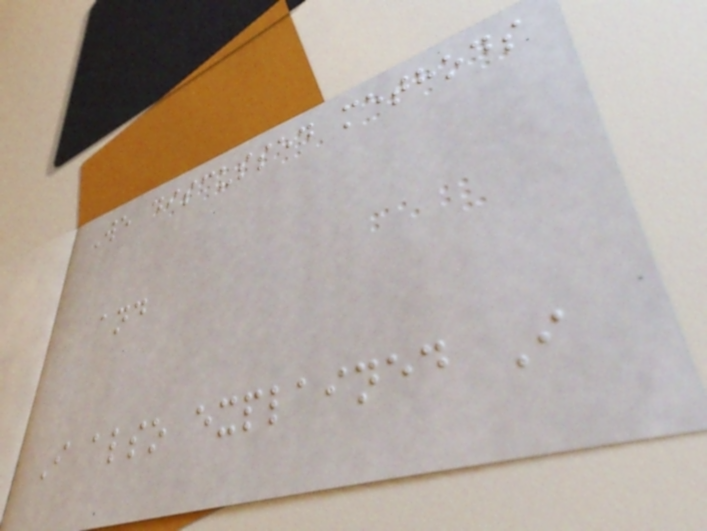We discussed methods
and
I also explained I
